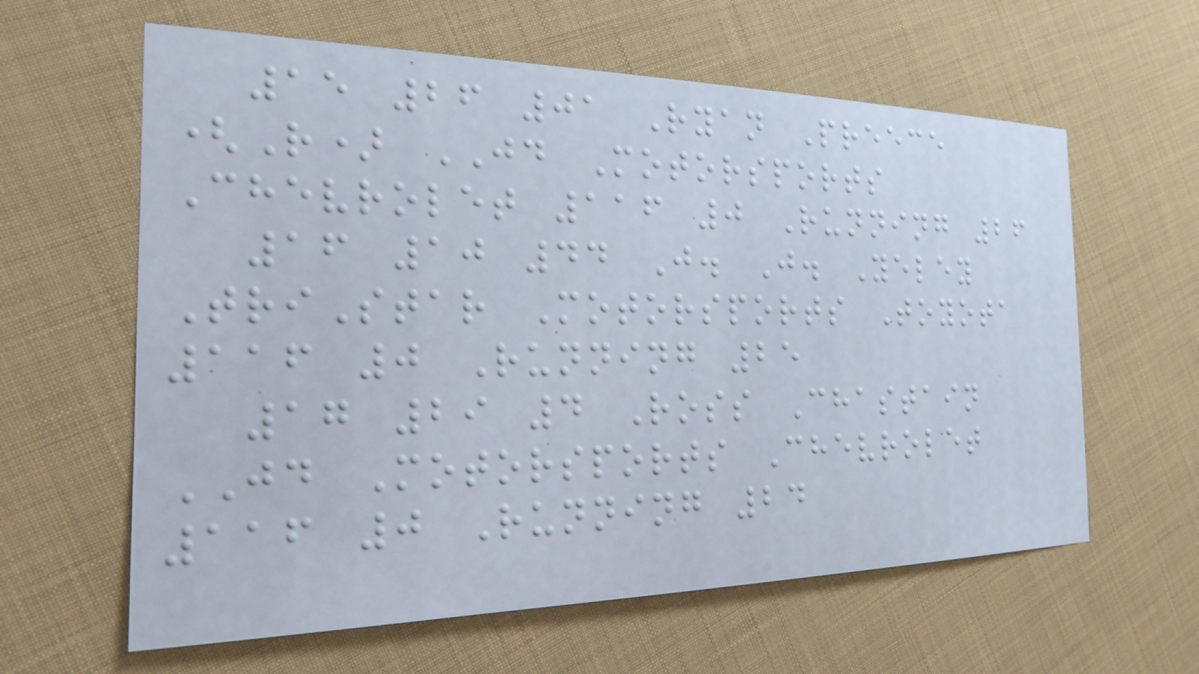15 26 01 Ryan Preece
(R) JD Motorsports
Chevrolet 116 0 Running 26
16 10 44 J. J. Yeley
TriStar Motorsports Toyota
116 0 Running 25
17 29 4 Ross Chastain
JD Motorsports Chevrolet
116 0 Running 24
